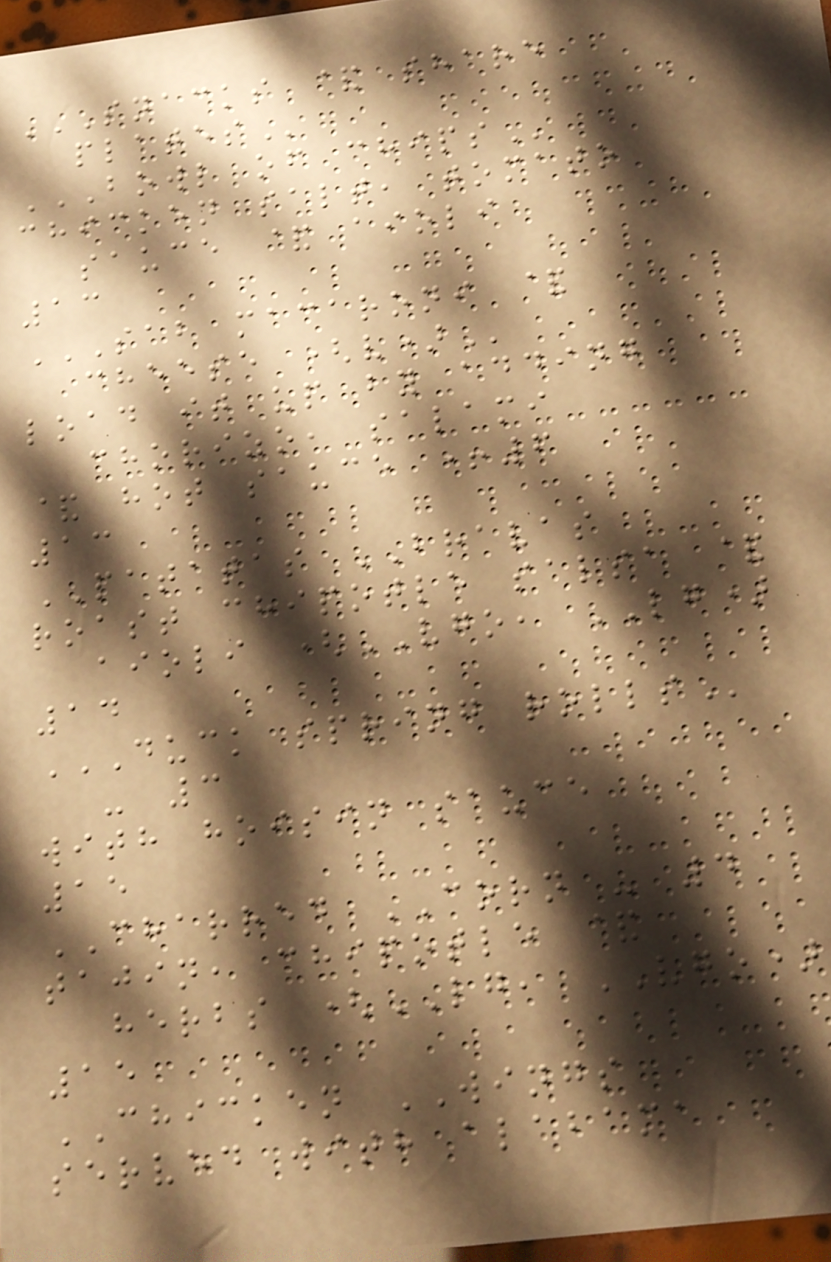SNACKS & SHARE
PLATES
BOWL OF CHIPS
chicken salt, tomato
sauce & aioli
13
SAB MACARONI &
CHEESE (V)
load it up by adding
chorizo, salami
& hot sauce +6
13
PATATAS BRAVAS
roast chipotle salsa &
aioli (VGO, LG)
14
DUCK SPRING ROLLS
- 3
with hoisin sauce
15
CHARRED CORN - 4
tajin, chipotle &
herbs (LG, VGO)
15
CHICKEN WINGS
served with alabama
